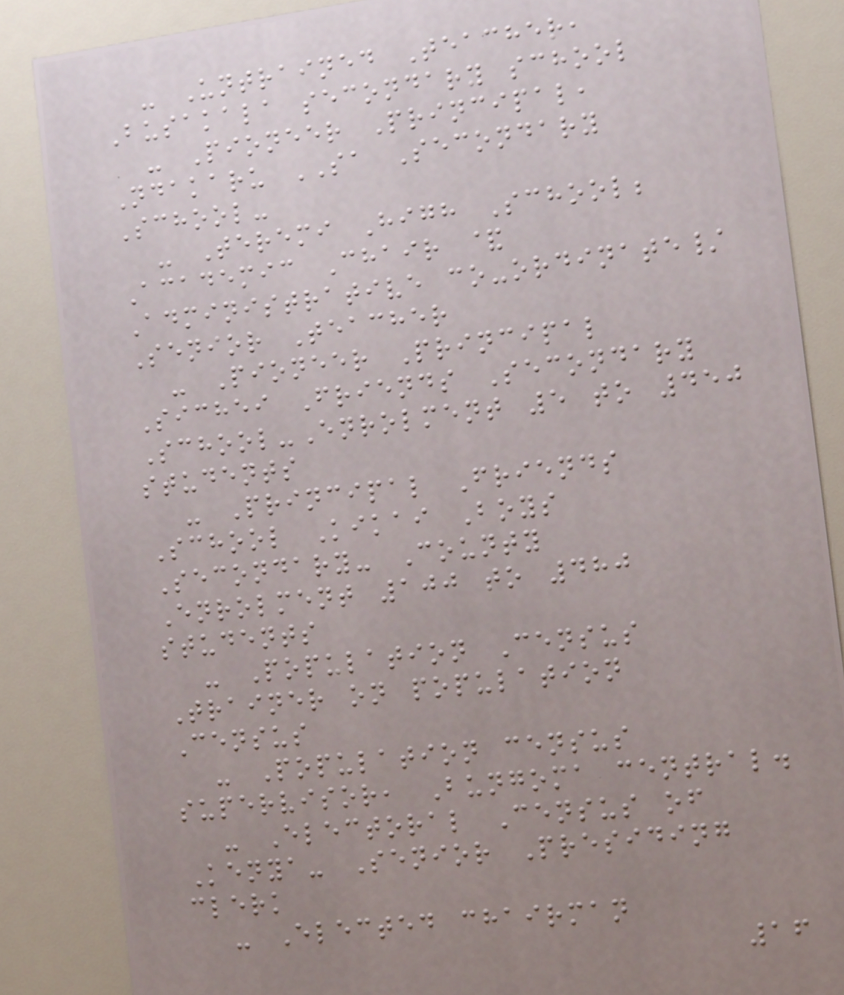- Untrained Teacher,
Busakala secondary school
- Pioneer Principal,
Ndakaru SA Secondary
School-
- Teremi High School;
Academic Chair &
Administrative co-ordinate/
Senior Teacher
- Pioneer Principal
Sichei Friends Secondary
School-Enrolment 5 to 450
students
- Principal Friends
School Kikai Boys
Secondary- County
Enrolment 100 to 480
students
- Population Census
Trainer on population
Census
- Population census
supervisor, Bungoma central.
- Electoral Census of
Kenya- Senior Presiding
clerk
- Elected chairman
16
